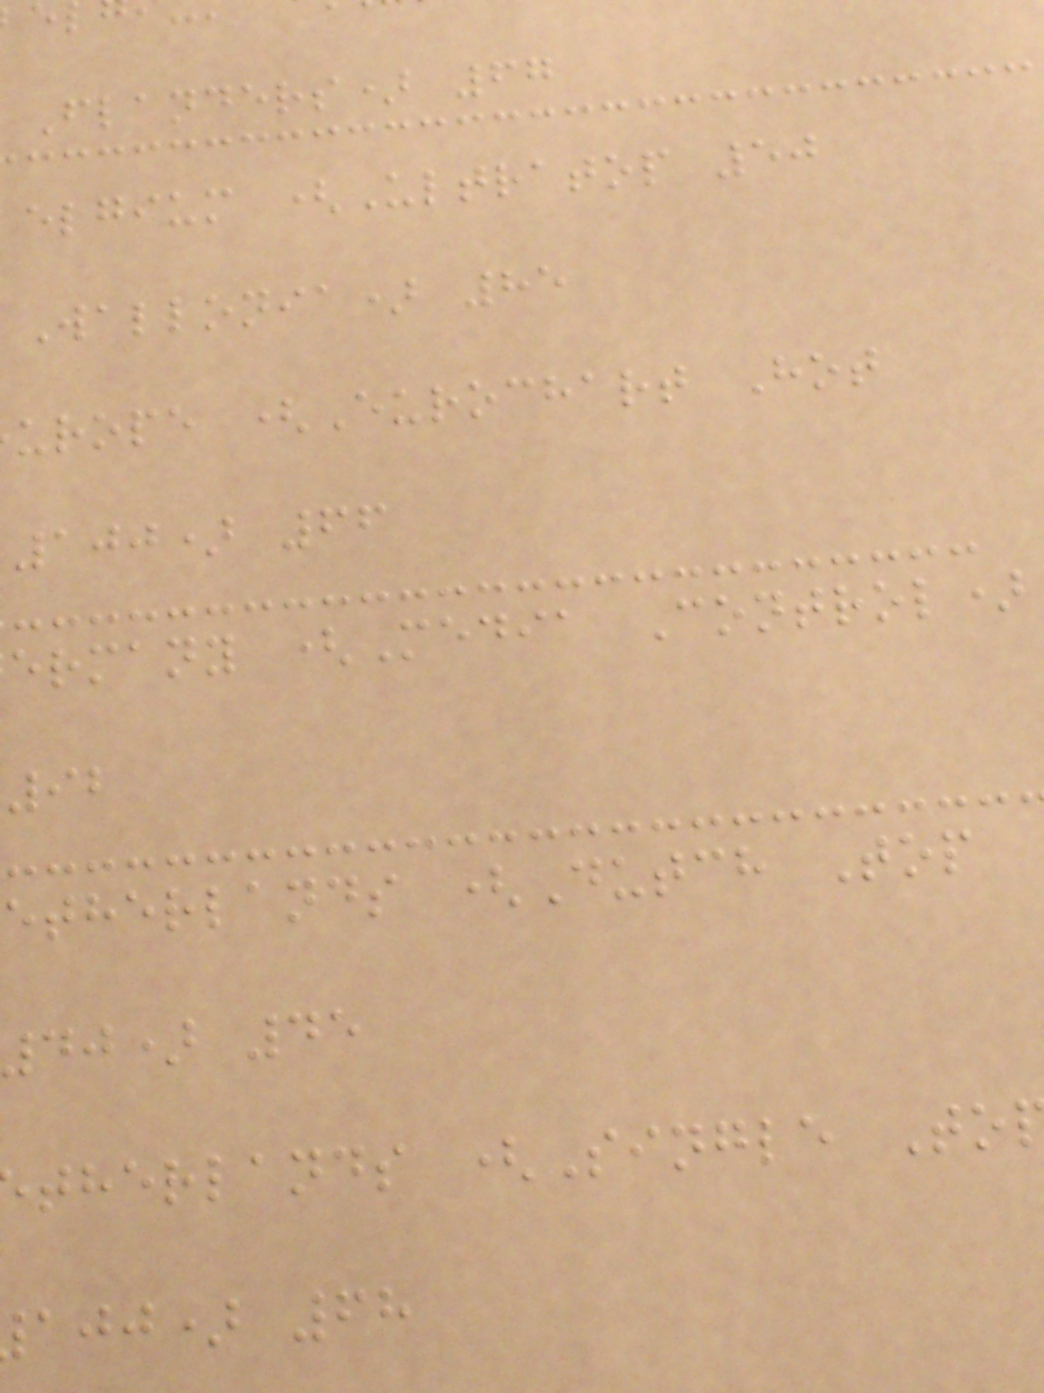Flanders) 67
elgium (Ultratop 50
Wallonia) 85
urope (Eurochart Hot
100) 66
ermany (Media Control)
92
etherlands (Dutch Top
40) 45
therlands (Single To
ajj) 68
